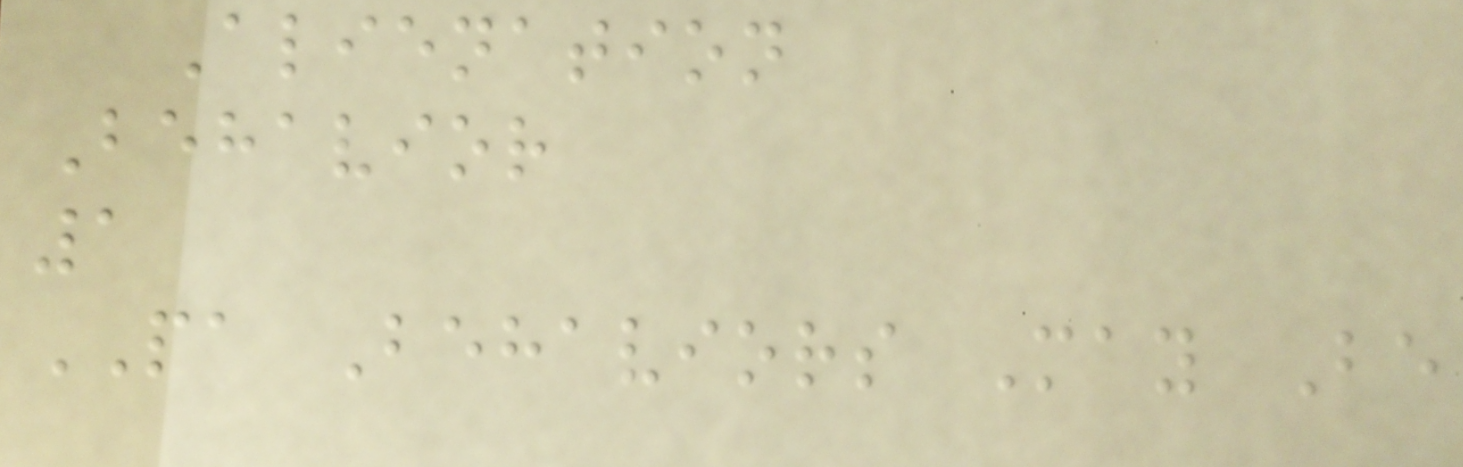Alienation
Behavior
1
PA Behaviors May Be
